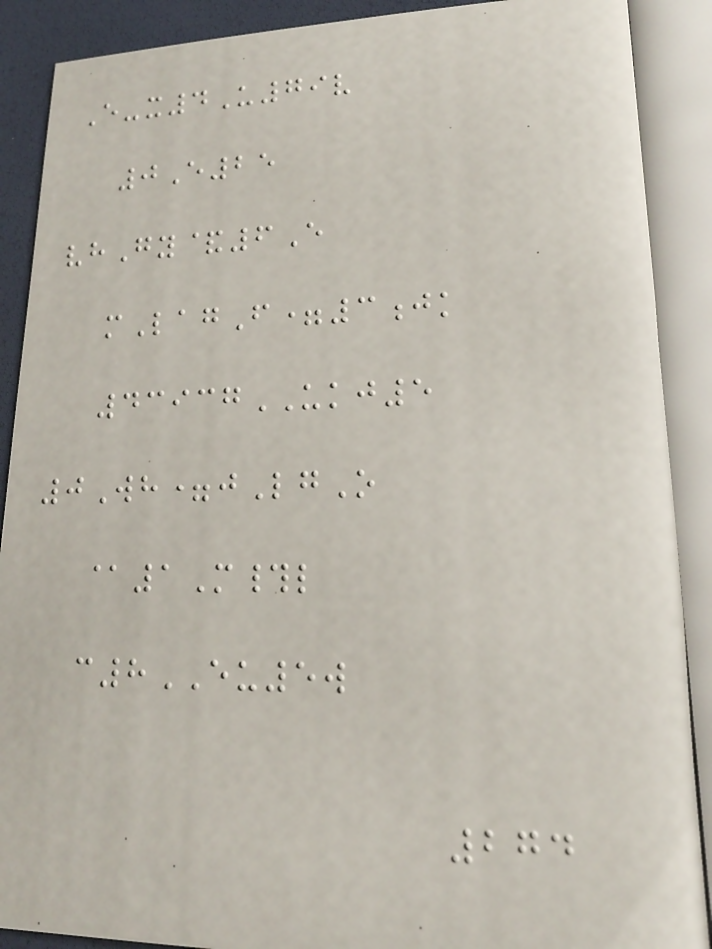E-x4U79v
0E25
vhGy&6E
mLagF=3jk
43937UKJ5
0Wh=jLgO
@1M#l
c8EU5w
274
